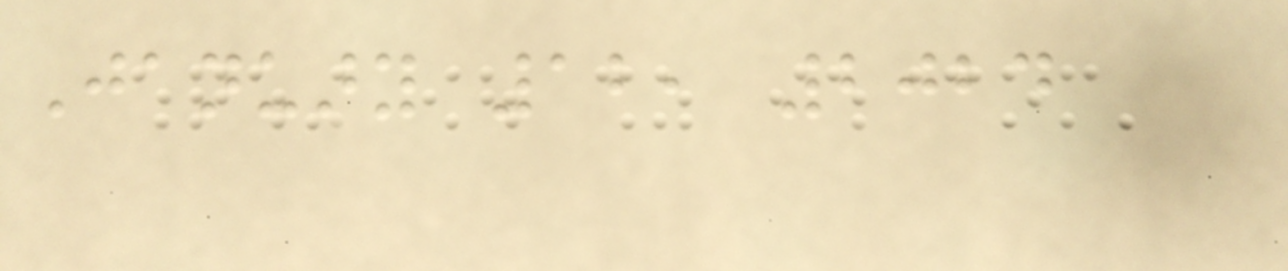January 12, 2024
